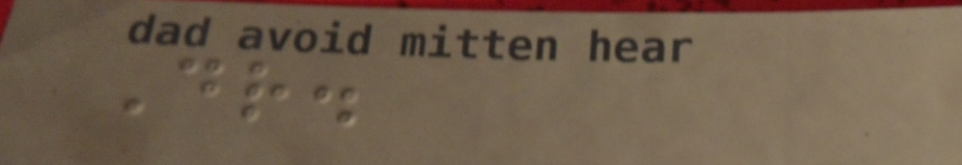Dr.
